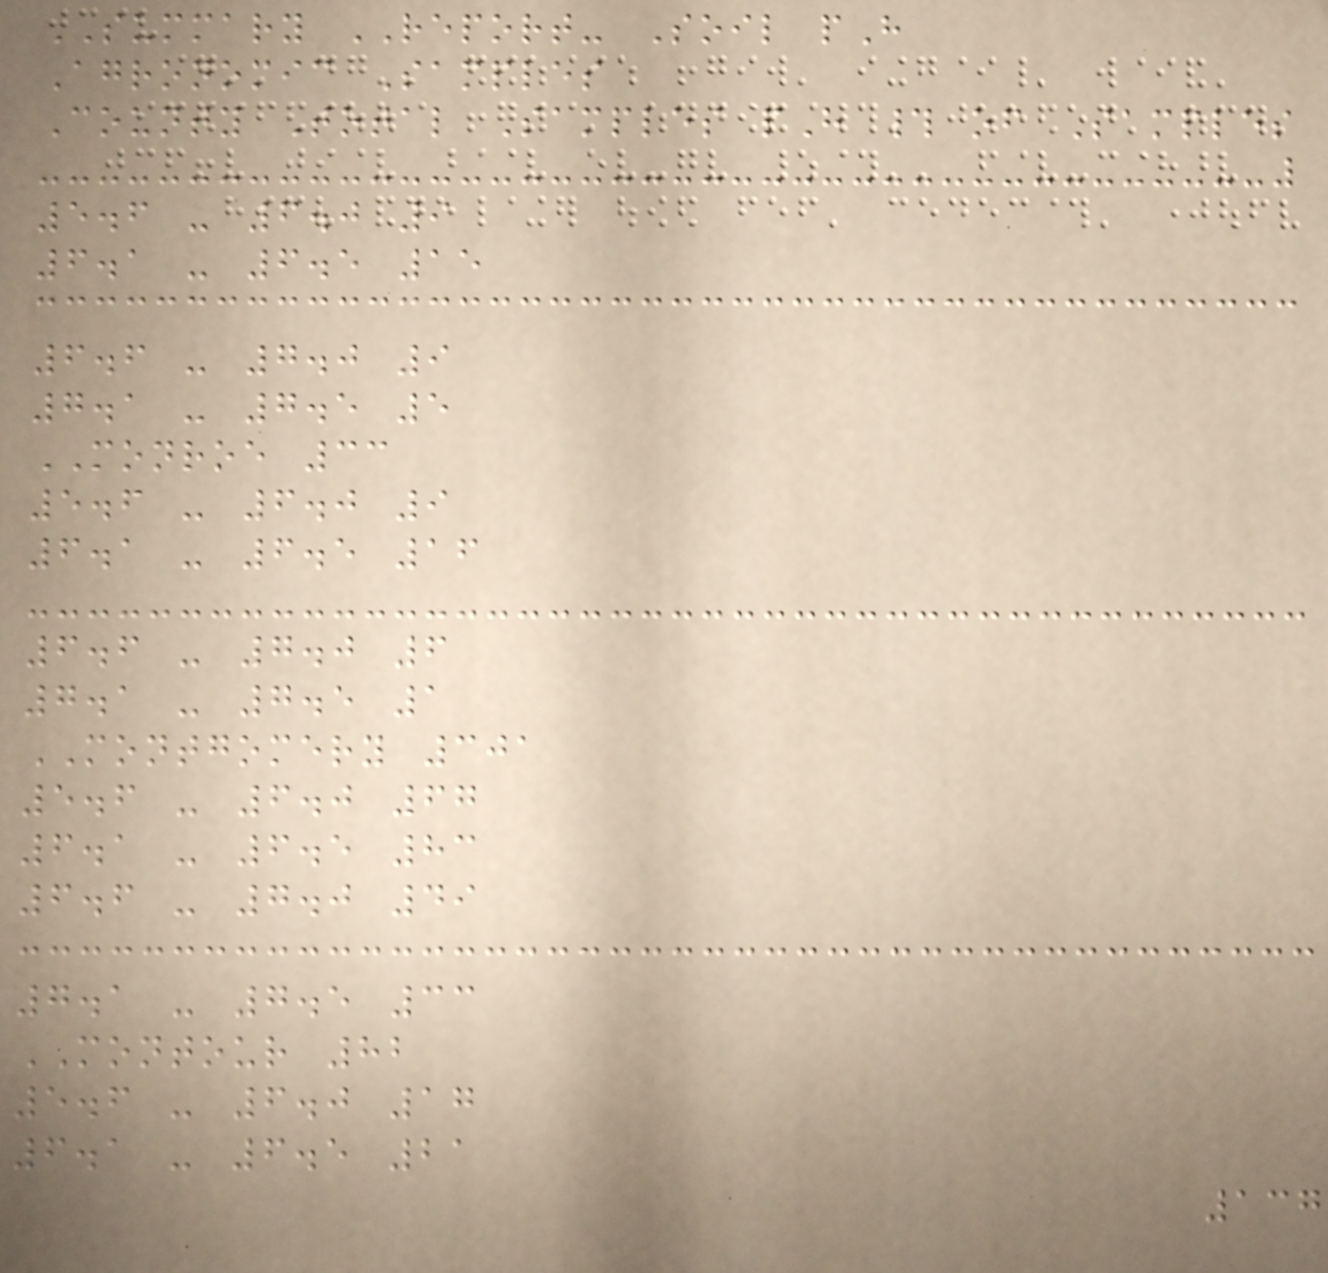SUMMARY REPORT- Soil pH
Agronomic Samples
County Total Samples pH # of Samples
5.6 - 6.0 9
6.1 - 6.5 15
6.6 - 7.0 9
7.1 - 7.5 5
MONROE 33
5.6 - 6.0 9
6.1 - 6.5 16
6.6 - 7.0 6
7.1 - 7.5 1
MONTGOMERY 301
5.6 - 6.0 67
6.1 - 6.5 83
6.6 - 7.0 49
7.1 - 7.5 33
MONTOUR 82
5.6 - 6.0 17
6.1 - 6.5 21
137
